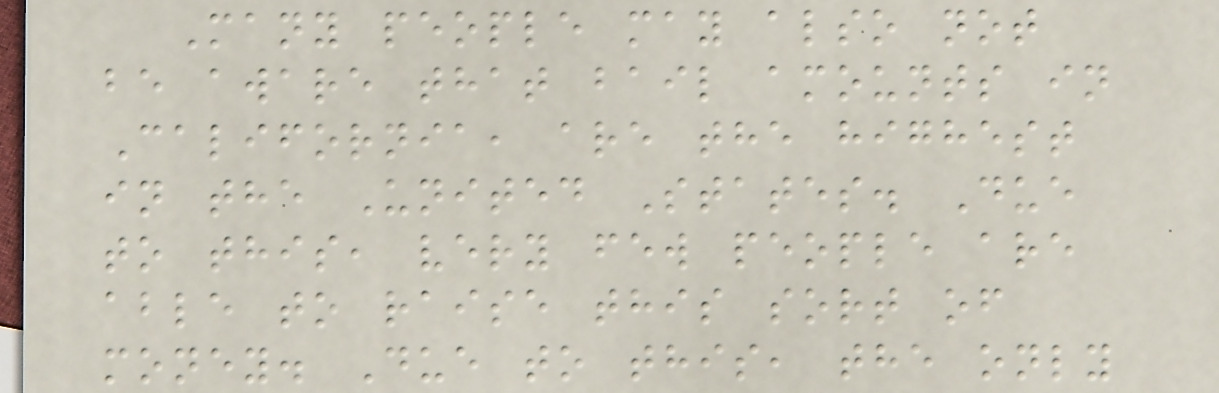Many people may also not
be aware that bail amounts in
California, are the highest
in the United States. Due
to this, very few people are
able to raise this sort of
money. Due to this, the only
